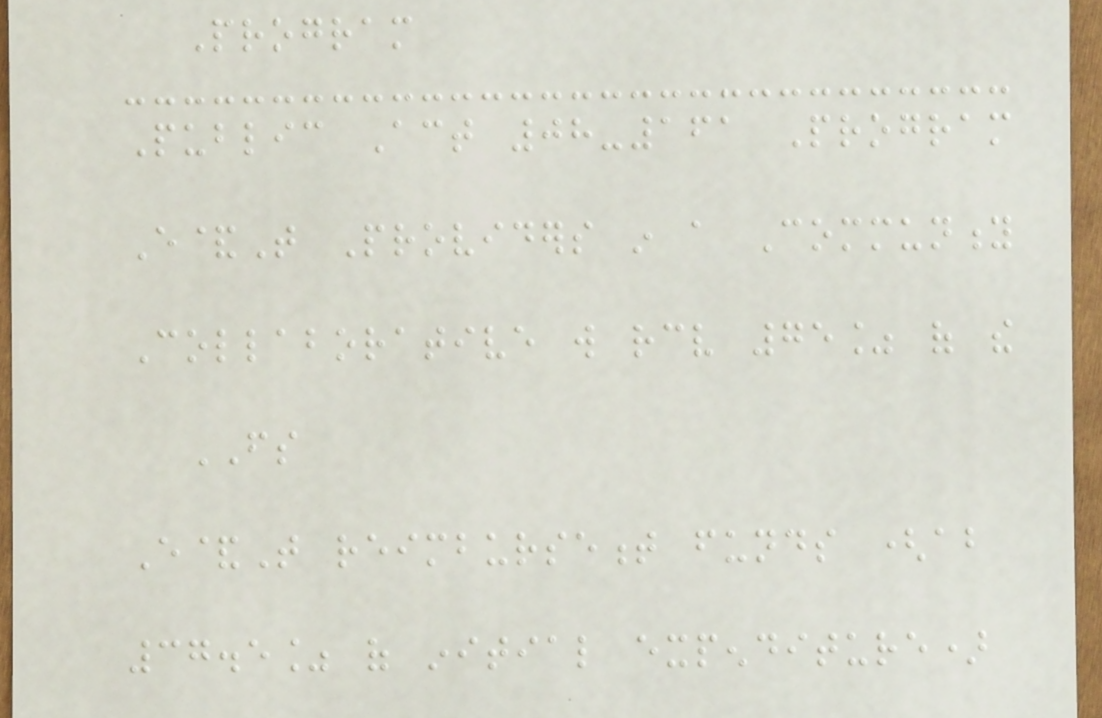Program
Public Act 08-161 Program
E&T Providers in a Community
Collaborative will receive 75% of the
FS
E&T reimbursement funds (about
37.5% of initial expenditure)
